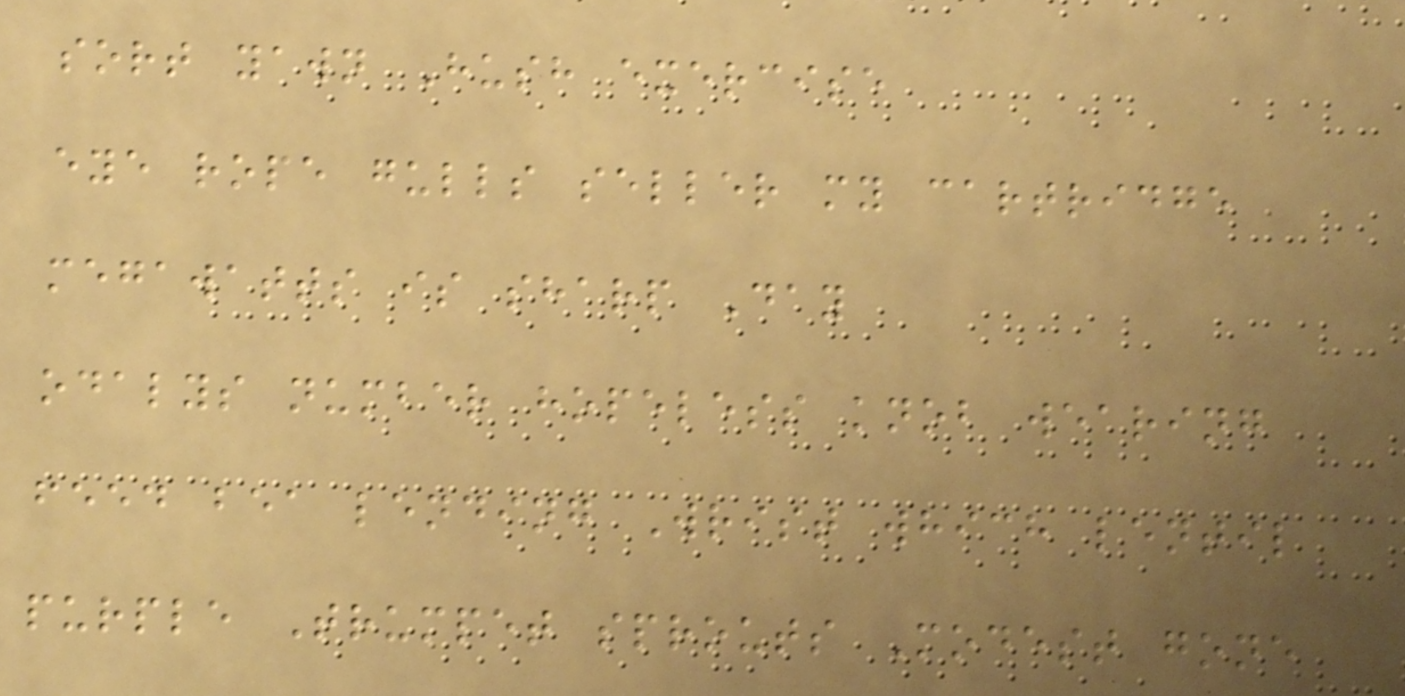sort yawn Hush exercise
eye rope gulls seller my cartridge
megawatts is sharp Day
odalys number hopeless knob wearing
feed bea lending Wrist which lentil
purple Trumpet sprouts Modest gone
